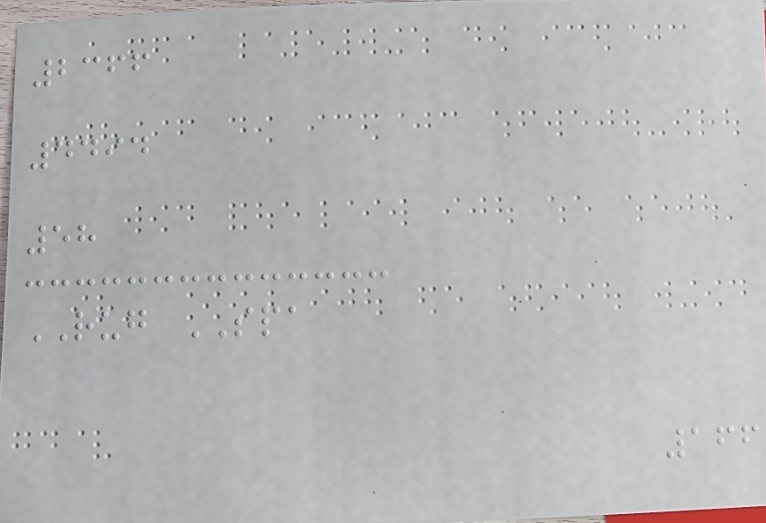2366
4494
58
RUG SPA
166
